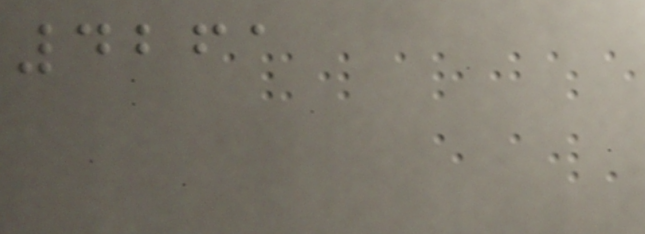4261
